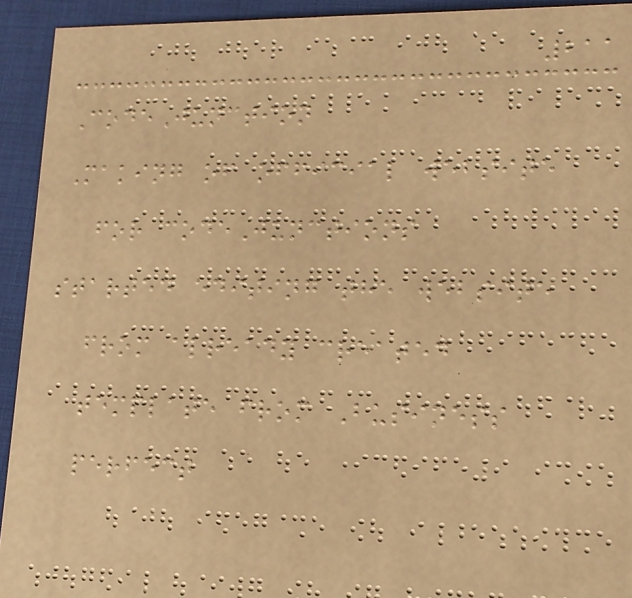211
CodeJunction
Making of official website
for codeJunctions
started editing the website
from already created
template from Business
perfect
